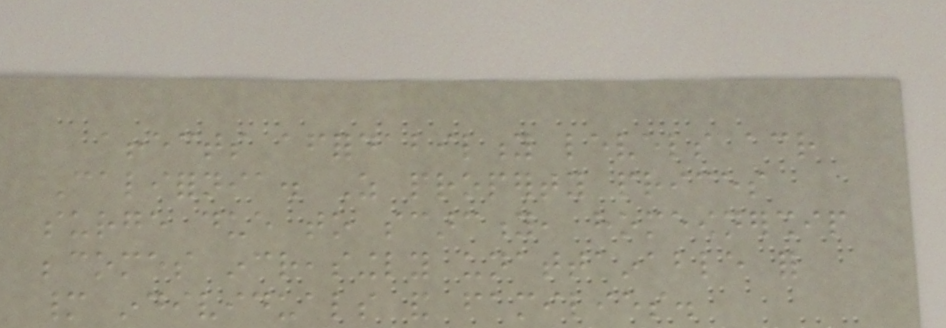affects affordability levels across
California. As property prices
surge due to scarcity, homeownership
becomes increasingly unattainable for
many individuals and families.
